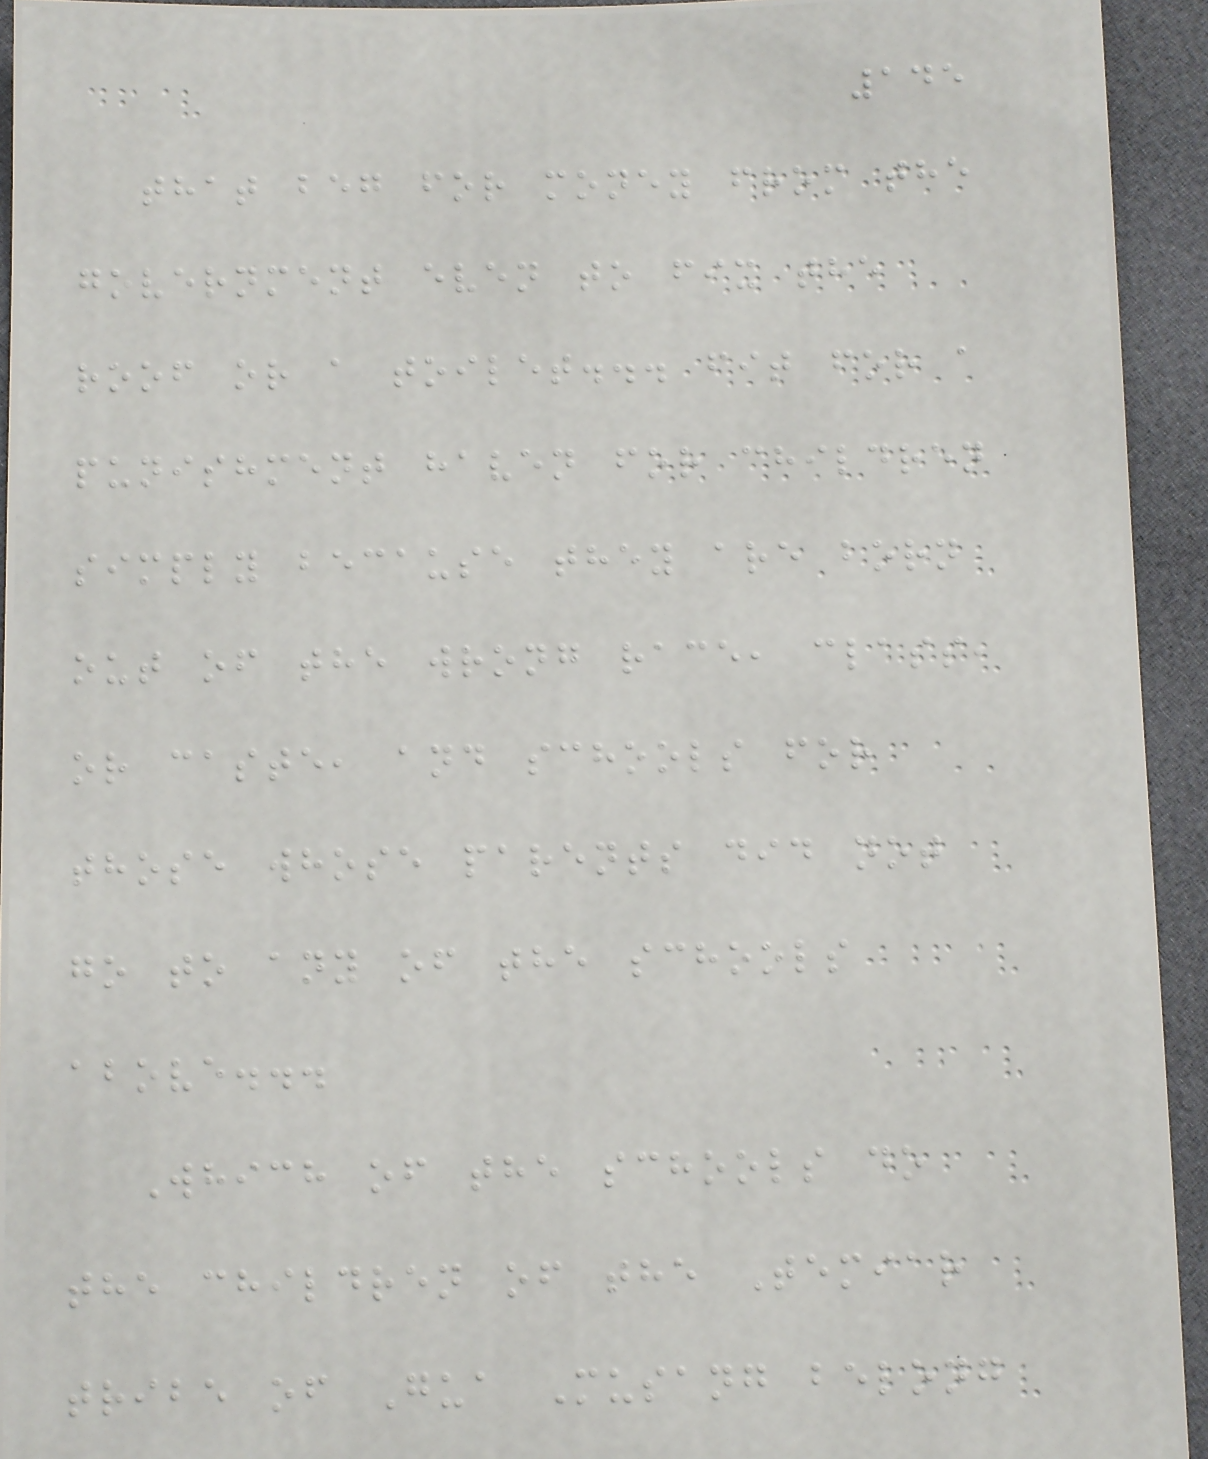145
that beg for money from the
government even to fix the
roof or a toilet... fit for a
punishment haven for children
simply because they are born
out of the wrong race, class,
or caste, and schools for
those whose parents did not
go to any of the schools
above...
Which of the schools do
the children of the Temiar
tribe of Gua Musang belong
